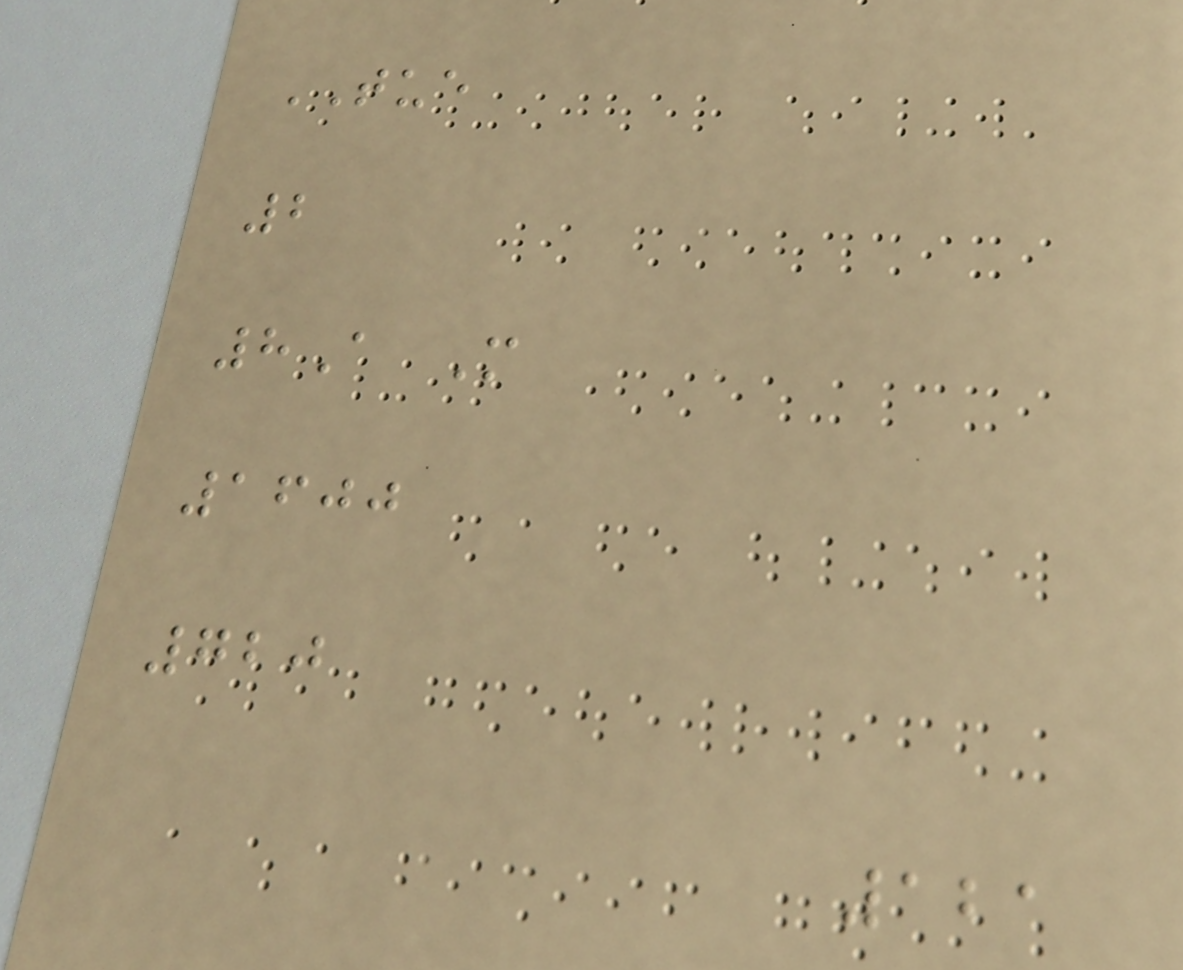TUE
2
8A M
1600
720
121
